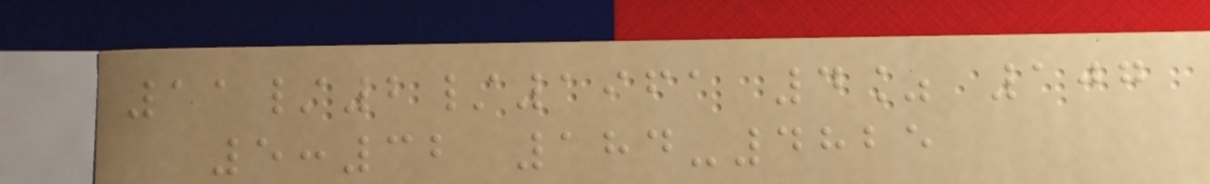11/2/1961 4% 107
5:32 184-4825
